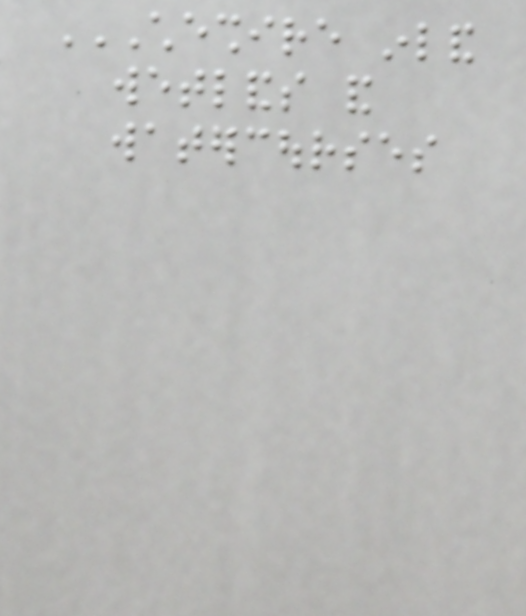CHESHIRE INLAND
WETLANDS AND
WATERCOURSES
